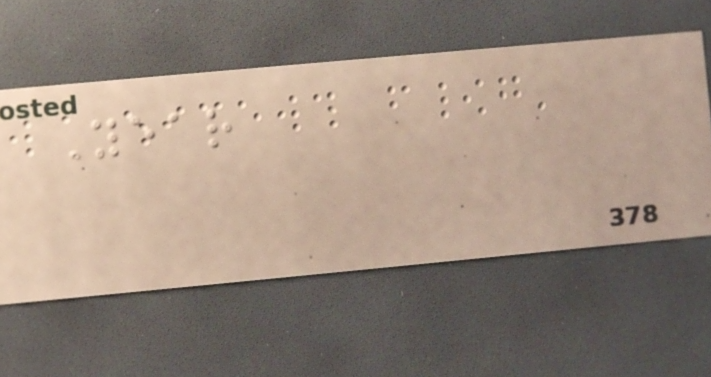Year
